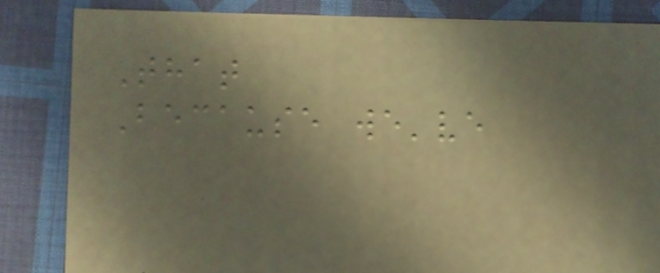That
Because we've
